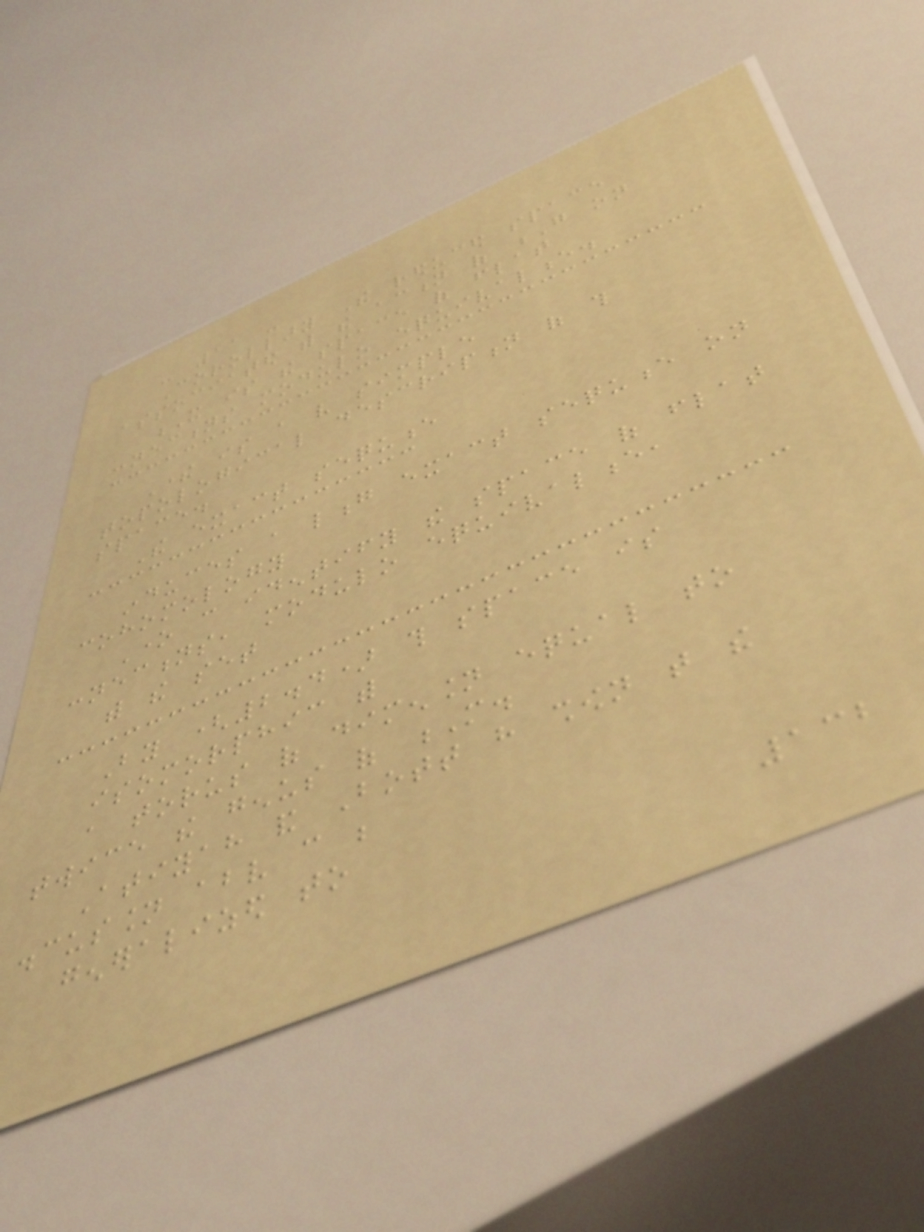- 11 -
Corollary The reduced space
associated with the action of G on
X is the space of flat
connections modulo equivalence.
There is a very simple
topological description of this
space.
The exact sequence
induces a long exact sequence on
cohomology
One can identify the space of flat
connections, modulo equivalence,
with the set
By (2.4) this space is
isomorphic with
a torus of dimension equal to
twice the genus of M.
Atiyah and Bott have shown that the
discussion above can be
generalized to
132
